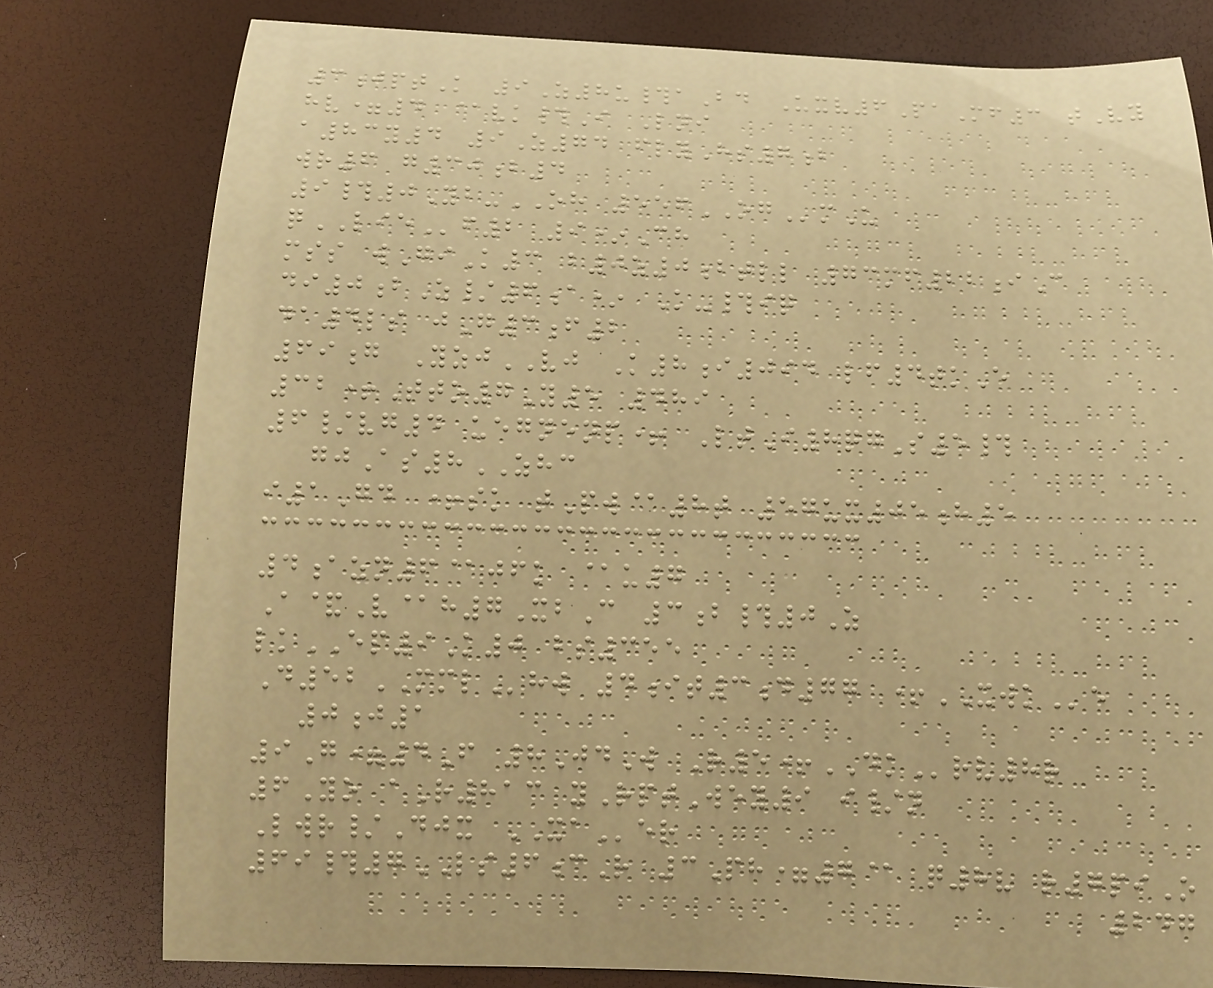3jptK 9Z8u#aBd Uxv6PaMf3 tVy
hv=4 @vk#I Lni
a83y4 9Z74 flyHs7b
wr6 g30b4
9#0Yb-OH 556OGmU
qLIEf2 9*Ch
mss wGiK3 b0z0btll 73mf22iC
di0bZ/6a* K-#iq
da4ls jG3f2
69g YzjVJ K8i094 lf4tkE
32+Tto7Y5 489
6/vg4 uegnenp+ LtI8qgS5#
gjAs8ZHC
i1Gd +sk tPw@8t 57ux05h5
4azn6@jfk @u7
A&V@h7XbC 3b#0Z
lkEP9K0 bs355
D52MMLhw 4it3d77 +XWKe
0j1
9G=4F 8JdW R5+DKrv8r
6Yo aR813 yRptWey9 i/n
Lwr/Djx XAer
69#7LS6cR 3Ph=7@ q8v r7piO
247
